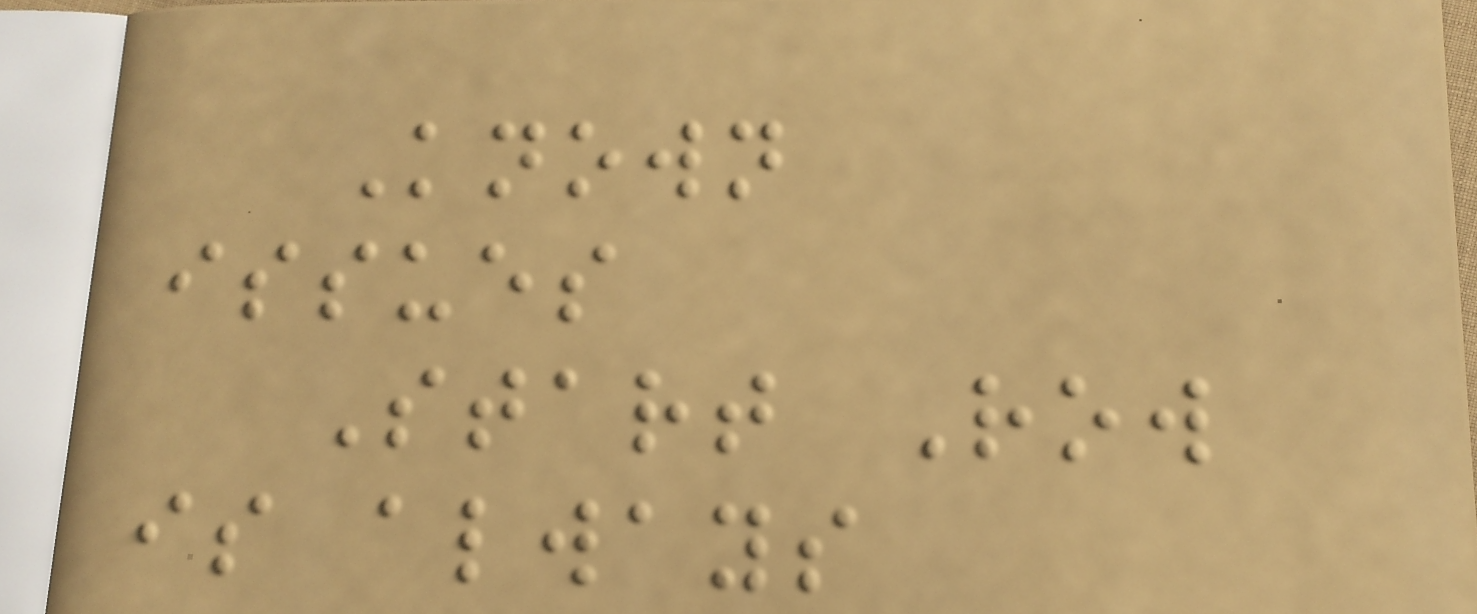Known
issues
Start Row
is always
